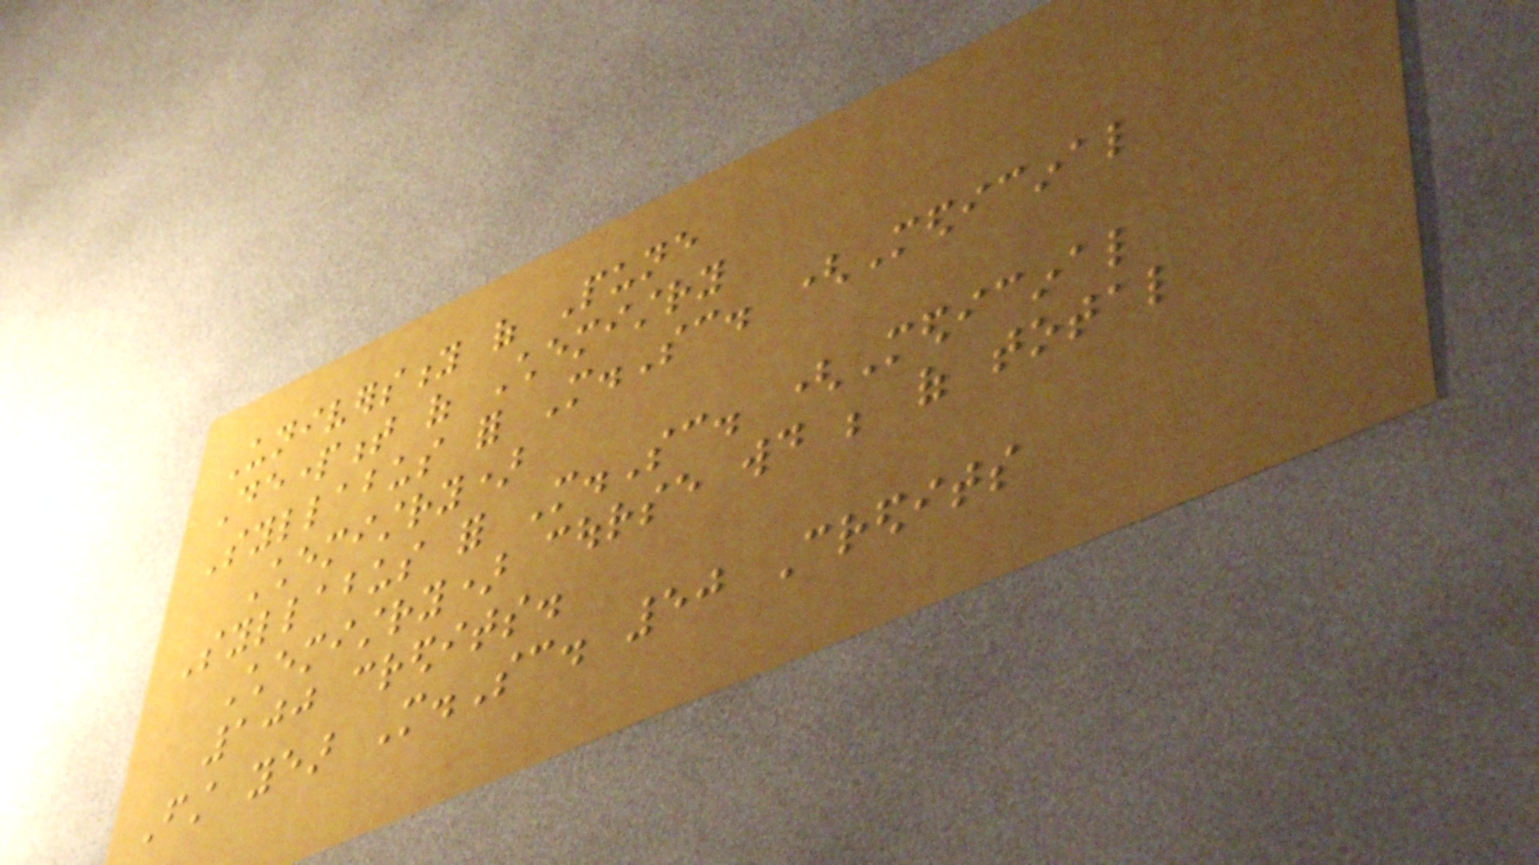University of Pune
Department of Chemistry
Syllabus for M.Sc. (Medicinal
Chemistry)
Syllabus for M.Sc. (Medicinal
Chemistry) course would be of total
100 credits.
First year M.Sc. 50 Credits
